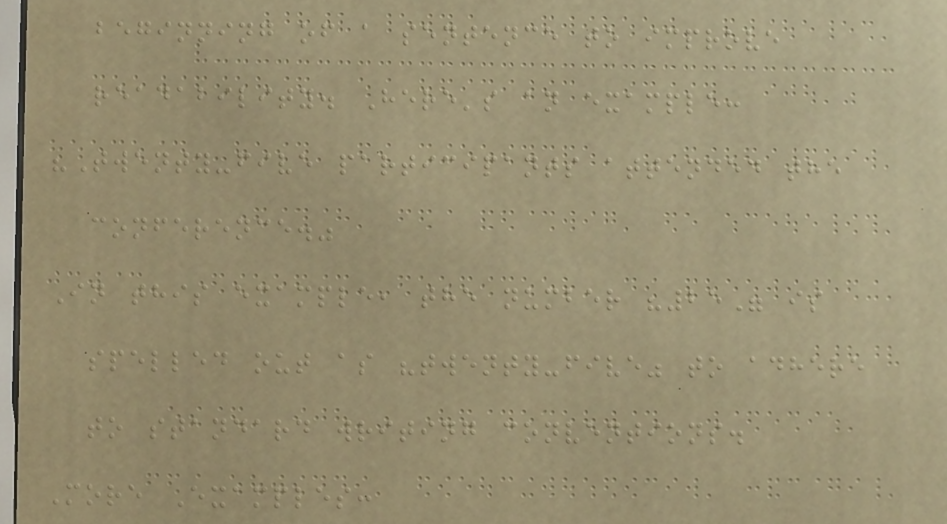beginning of a sentence to improve
readability. Here's an example:
"Twenty-five participants attended the
conference."
In this example, the number "25" is
spelled out as "twenty-five" to adhere
to standard writing conventions.
More Examples:
